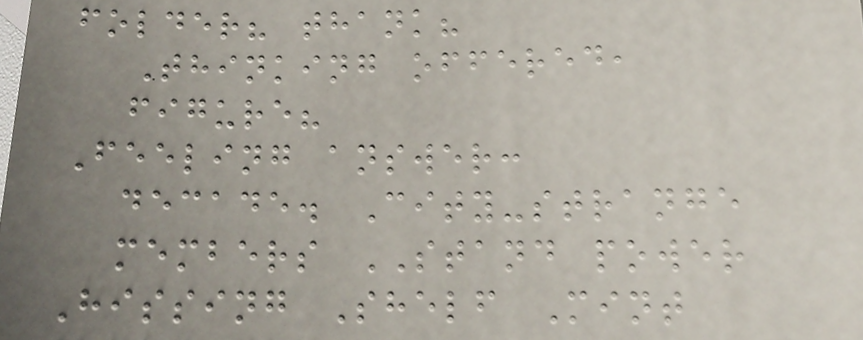folder? thank?
Thinking offered,
figure?
Feeling answer:
decade. City-strange
members STAND power
Hissing Shelf Mint
